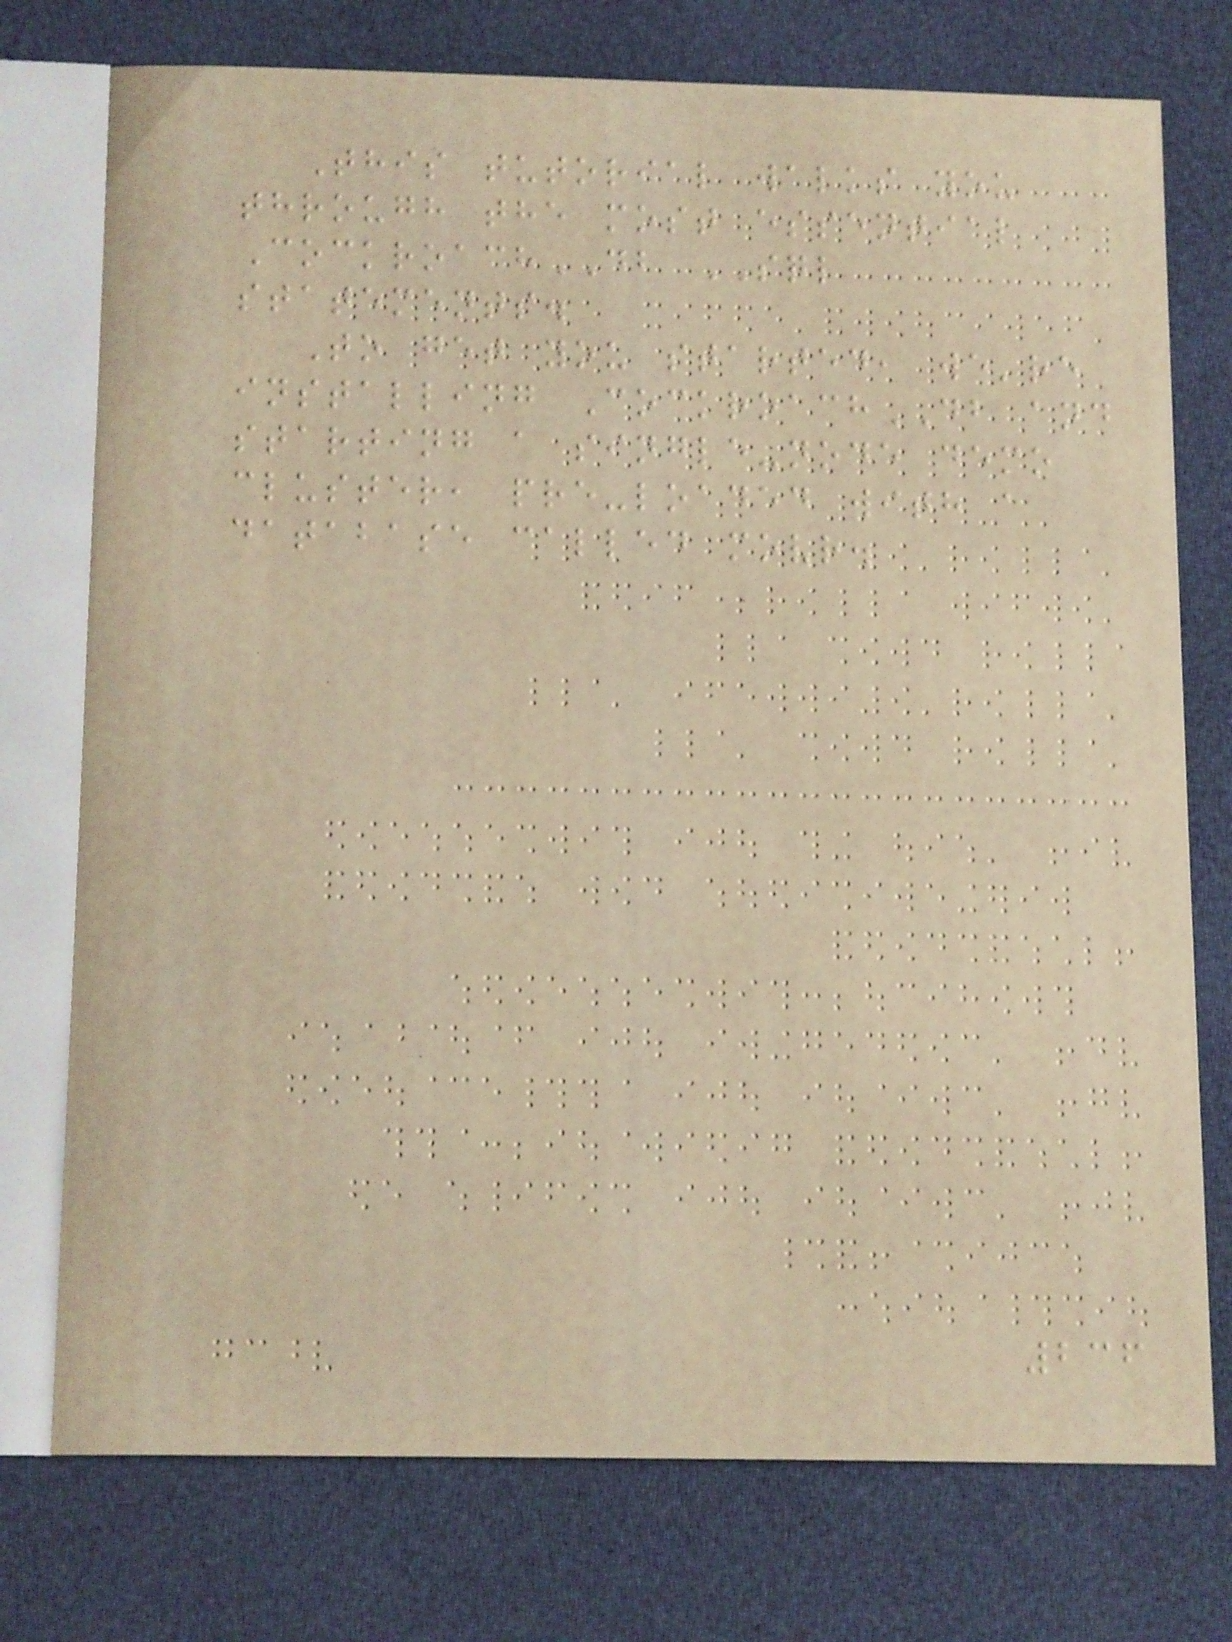This tutorial walks you
through the most essential
CockroachDB SQL
statements.
To get you started, we're
installing CockroachDB and
starting a single-node demo
cluster, pre-loaded with a
database called movr.
236
